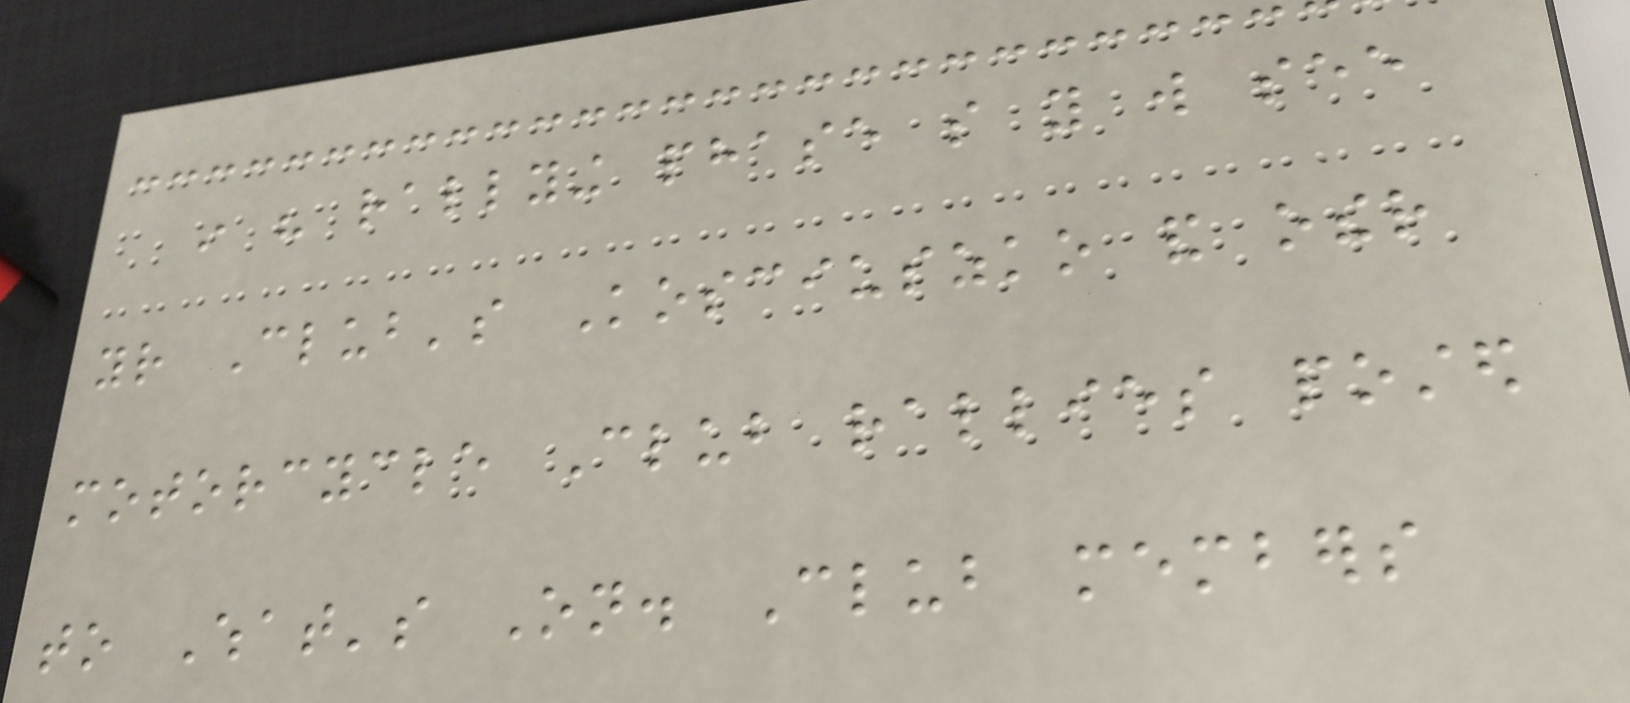in his rallying phase so you will see
your Club's Kosciuszko and other
motorcycle Club rallies posted
to What's On. Club members
